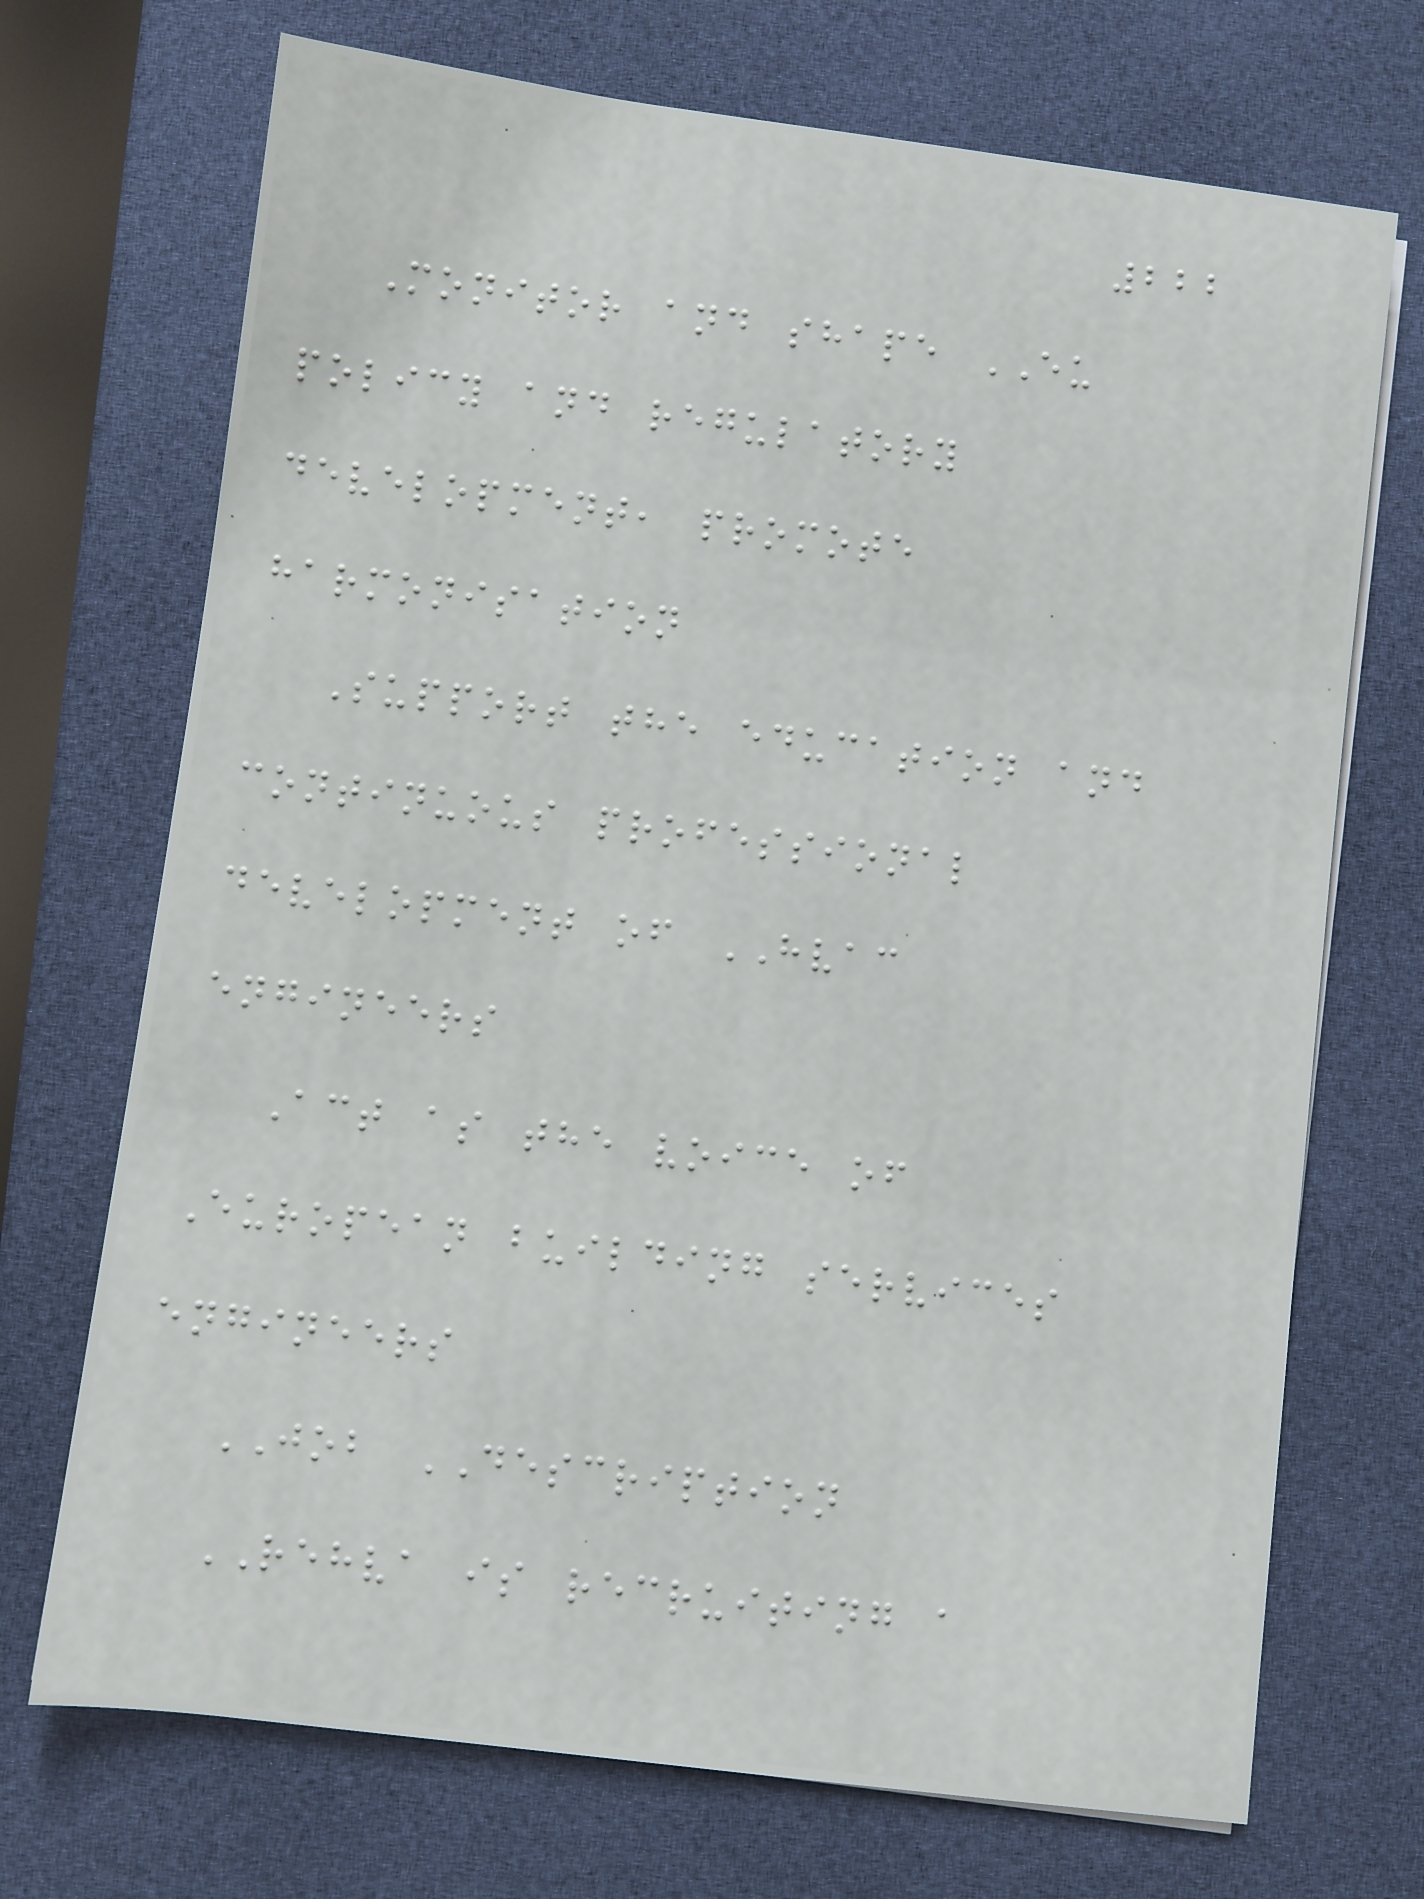222
Monitor and shape EU
policy and regulatory
development, promote
harmonisation
Support the education and
continuous professional
development of HVAC
engineers
Act as the voice of
European building services
engineers
JOB DESCRIPTION
REHVA is recruiting a
